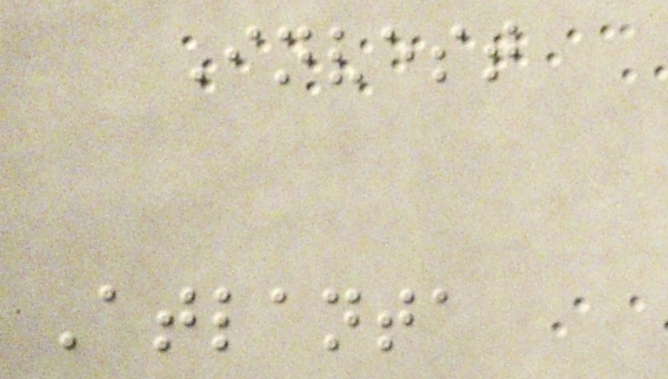Invest
Atlanta
